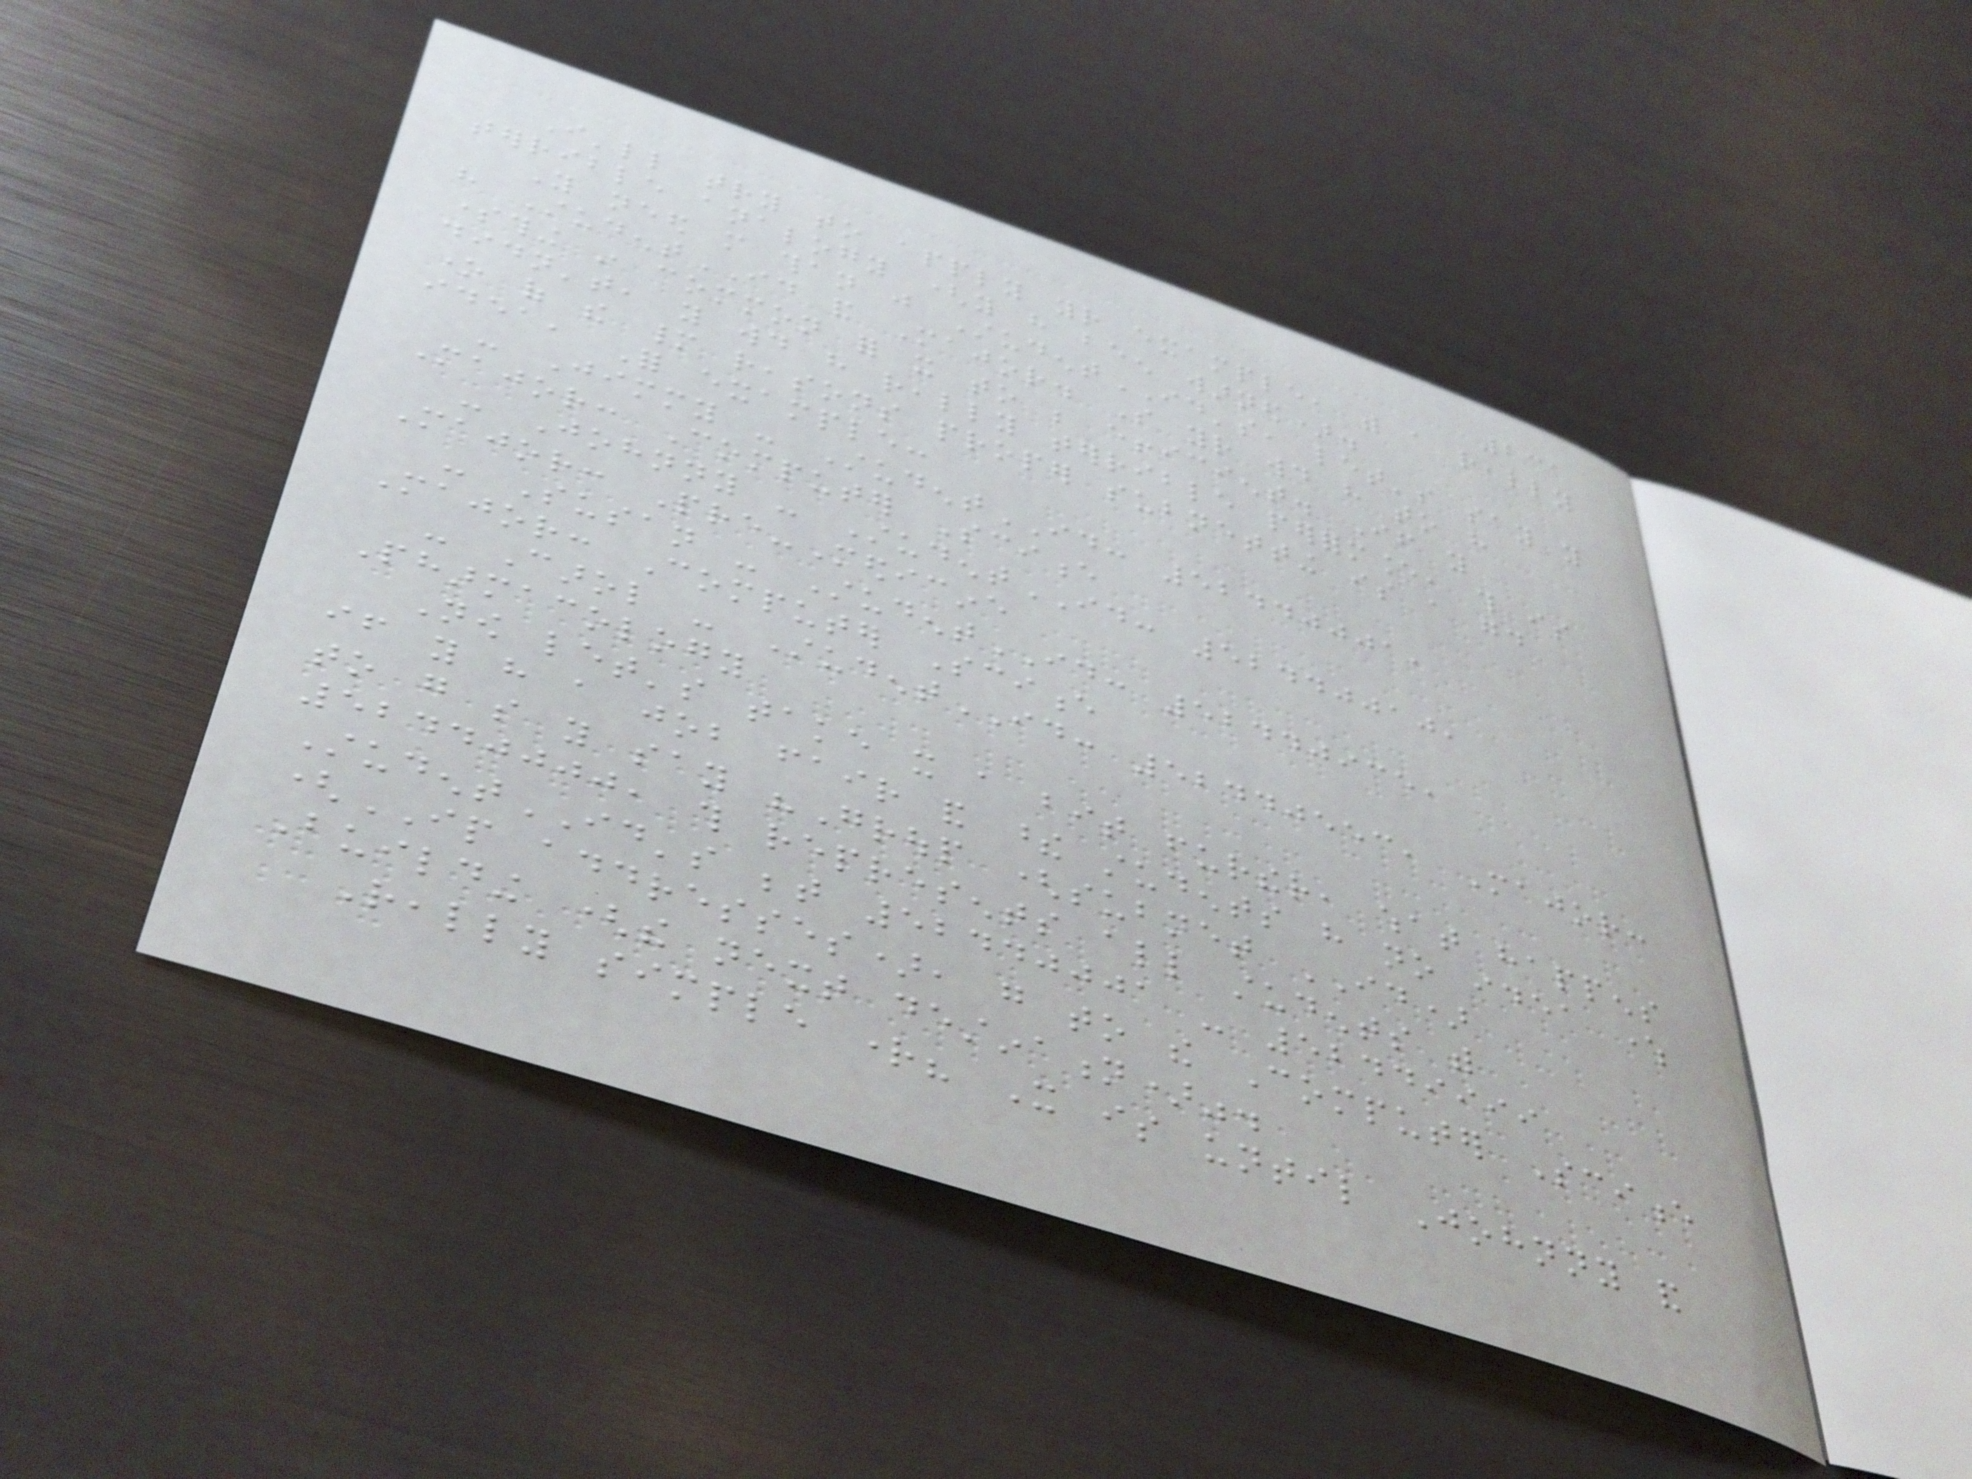231
I'll try to apply your example, with a really
terrible analogy (you have been warned).
You need more than just StudentID's, let's say you
have StudentID and Major. So your would have to have
something in common for it to be efficient. If you
didn't, you would have really terrible performance, this is
one of the many reasons proper subnetting is a good
idea, For example:
- Jimmy - StudentID: 52440001,
Major: Computer Science
- Johnny - StudentID: 52440010,
Major: Pre-Medicine
- Susan - StudentID: 52440935,
Major: Computer Science
- Carol - StudentID: 52440553, Major:
Pharmacology
Now let's take it a bit further, what happens
if you have a job fair and these students have no idea where
to go so you say "Group (subnet ID)
52440000, this represents all students with
StudentID's between 52440001 - 52449999
(IP addresses), go to the Computer Science
Building (the next destination)".
Really simple right? It is until Johnny and
